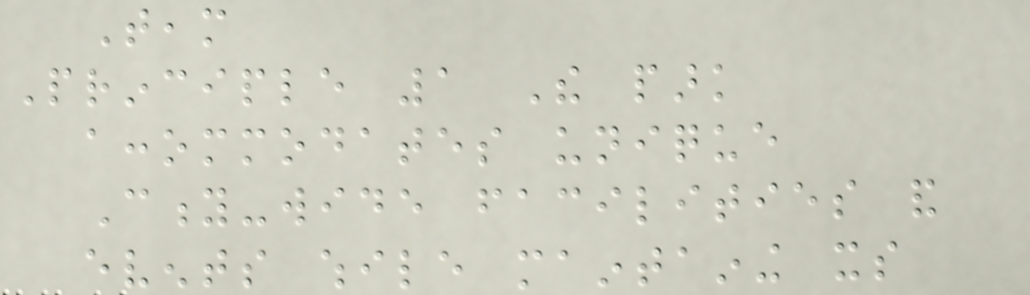Team
Principle 1 The park
accommodates unique
City-wide facilities and
events while maintaining its
